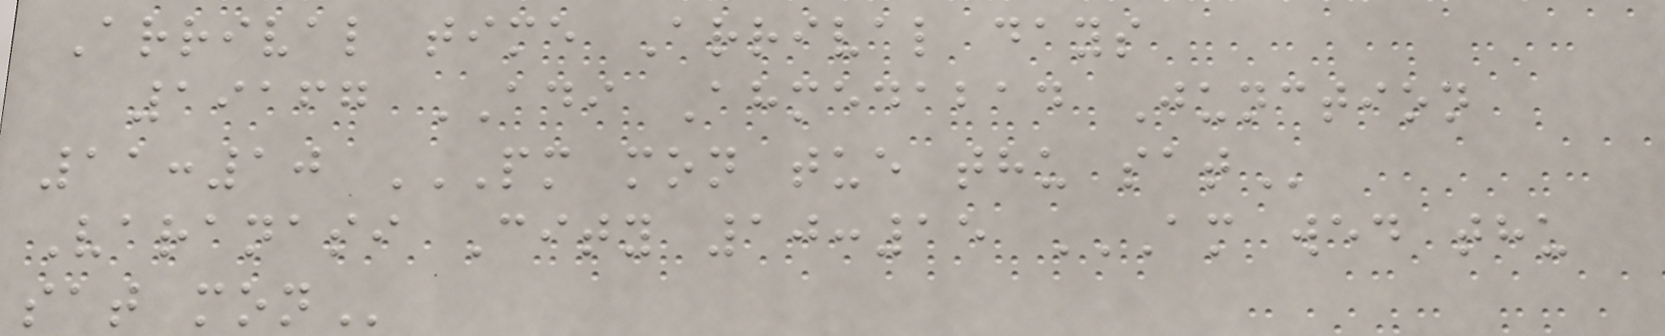Arrival time Arrival days
19167 ADI Ahmedabad Junction
11:10 PM MON TUE THU SAT
Varanasi City 10:15 AM WED THU
SAT MON
